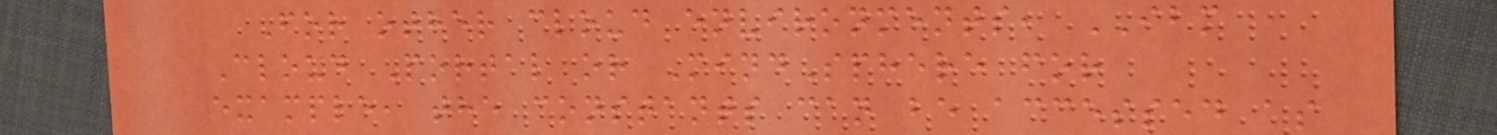For other cloud environments, IBM
Cloud Portal or MindSphere for
example, the constants can be accessed as
